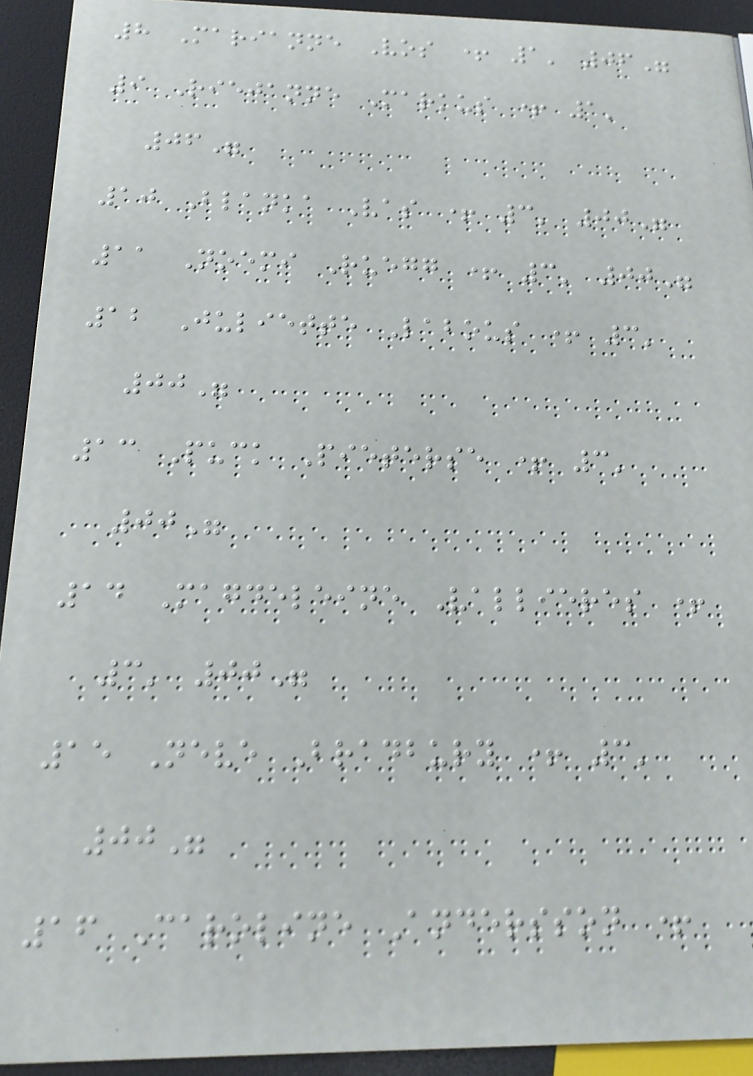8 Marianne Vos + 1' 06"
9 Riejanne Markus + 1'
06"
10 Blanka Vas + 3' 00"
11 Noemi Ruegg + 3' 00"
12 Juliette Labous + 3'
00"
13 Puck Pieterse + 3'
00"
14 Magdeleine Vallieres +
3' 00"
15 Neve Bradbury + 3'
00"
16 Caroline Andersson +
